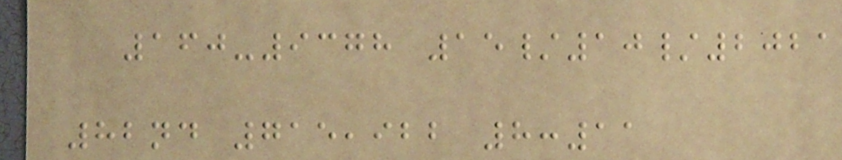160-9378 15/10/2021
82nd 715,922 8:11
